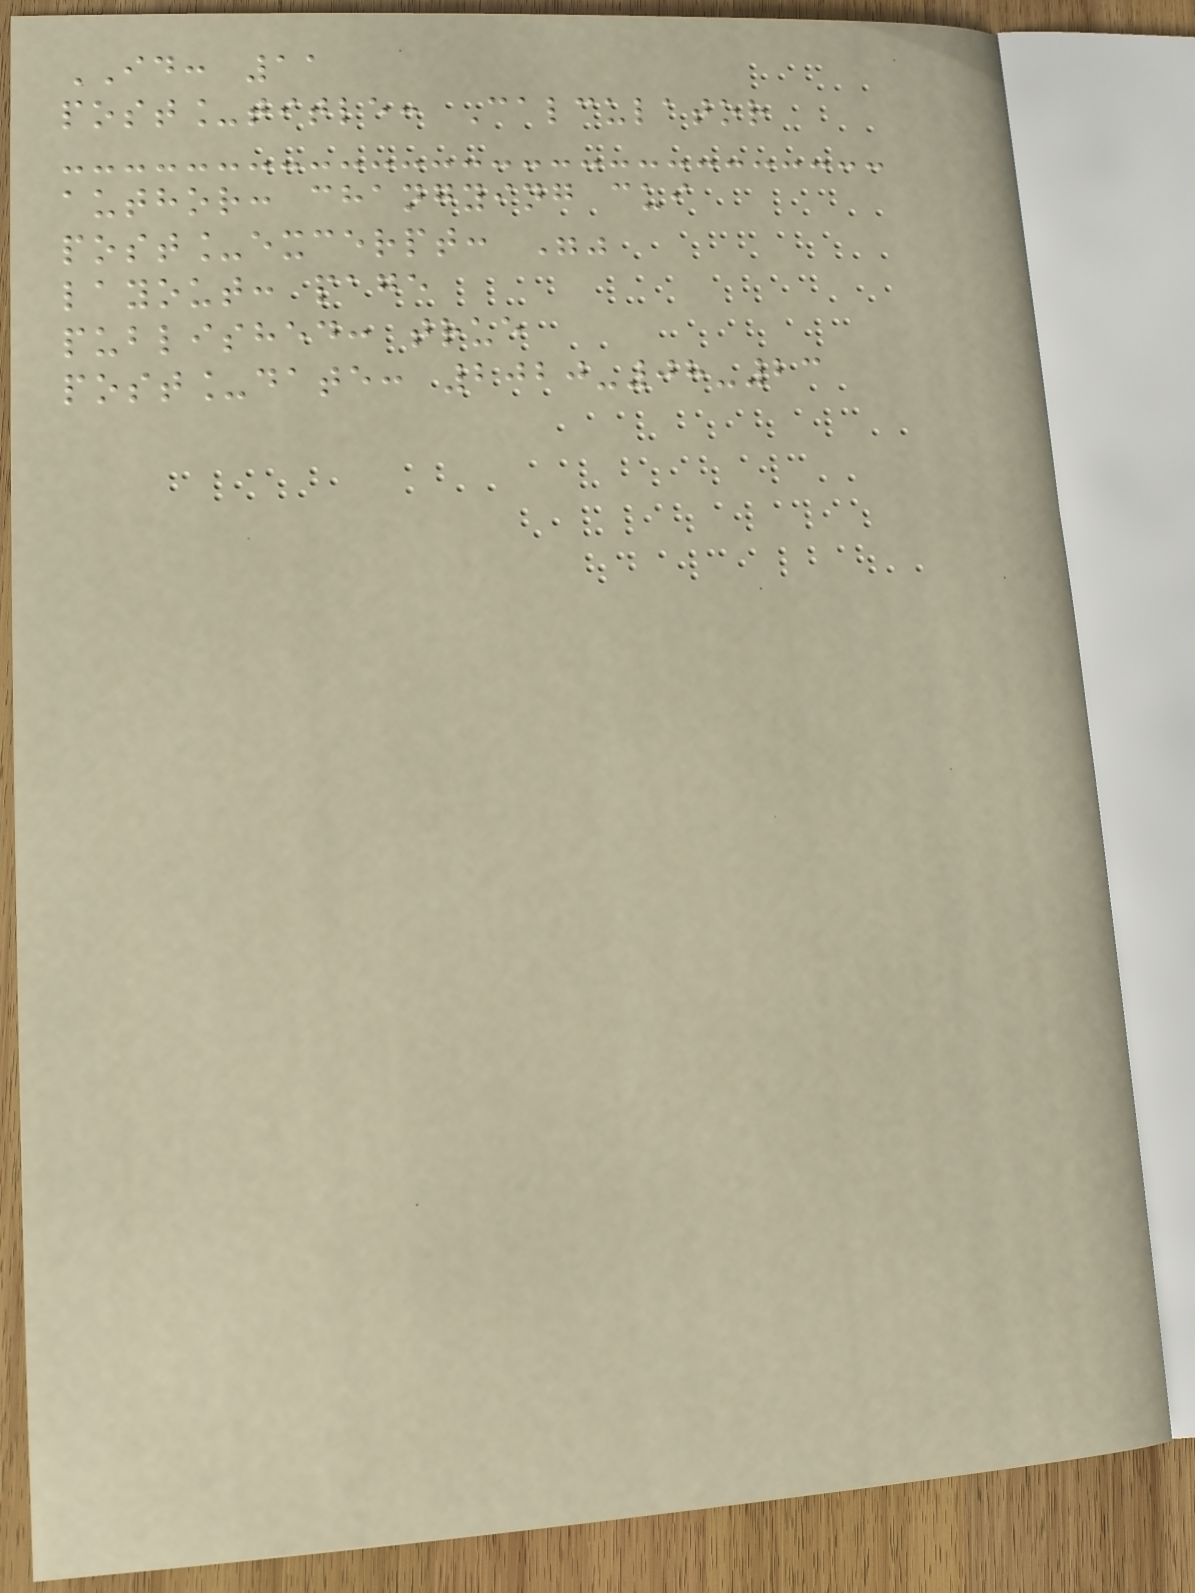ID: 11
post_title: Calculator
author: changying cui
post_excerpt: ""
layout: page
published: true
post_date: 2020-08-23
